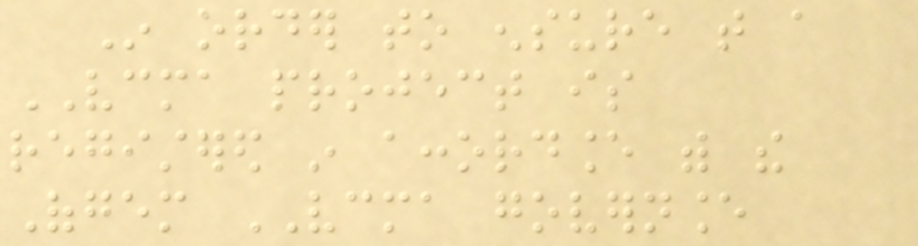In order to ensure that a
VCMA project is
registered in accordance with the
Ofgem VCMA governance
